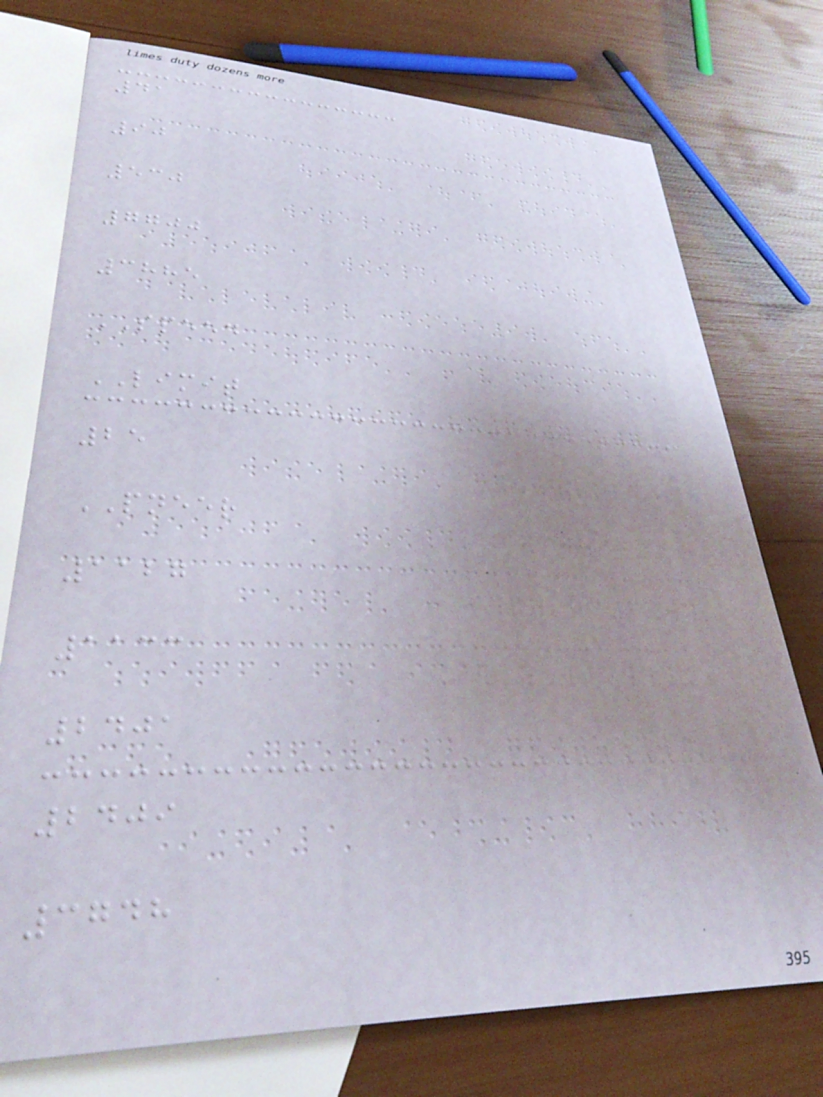41
90
530
7700
3885
SPEED
LIMIT
25
PNEER
1127
1133
2401
2409
3748
